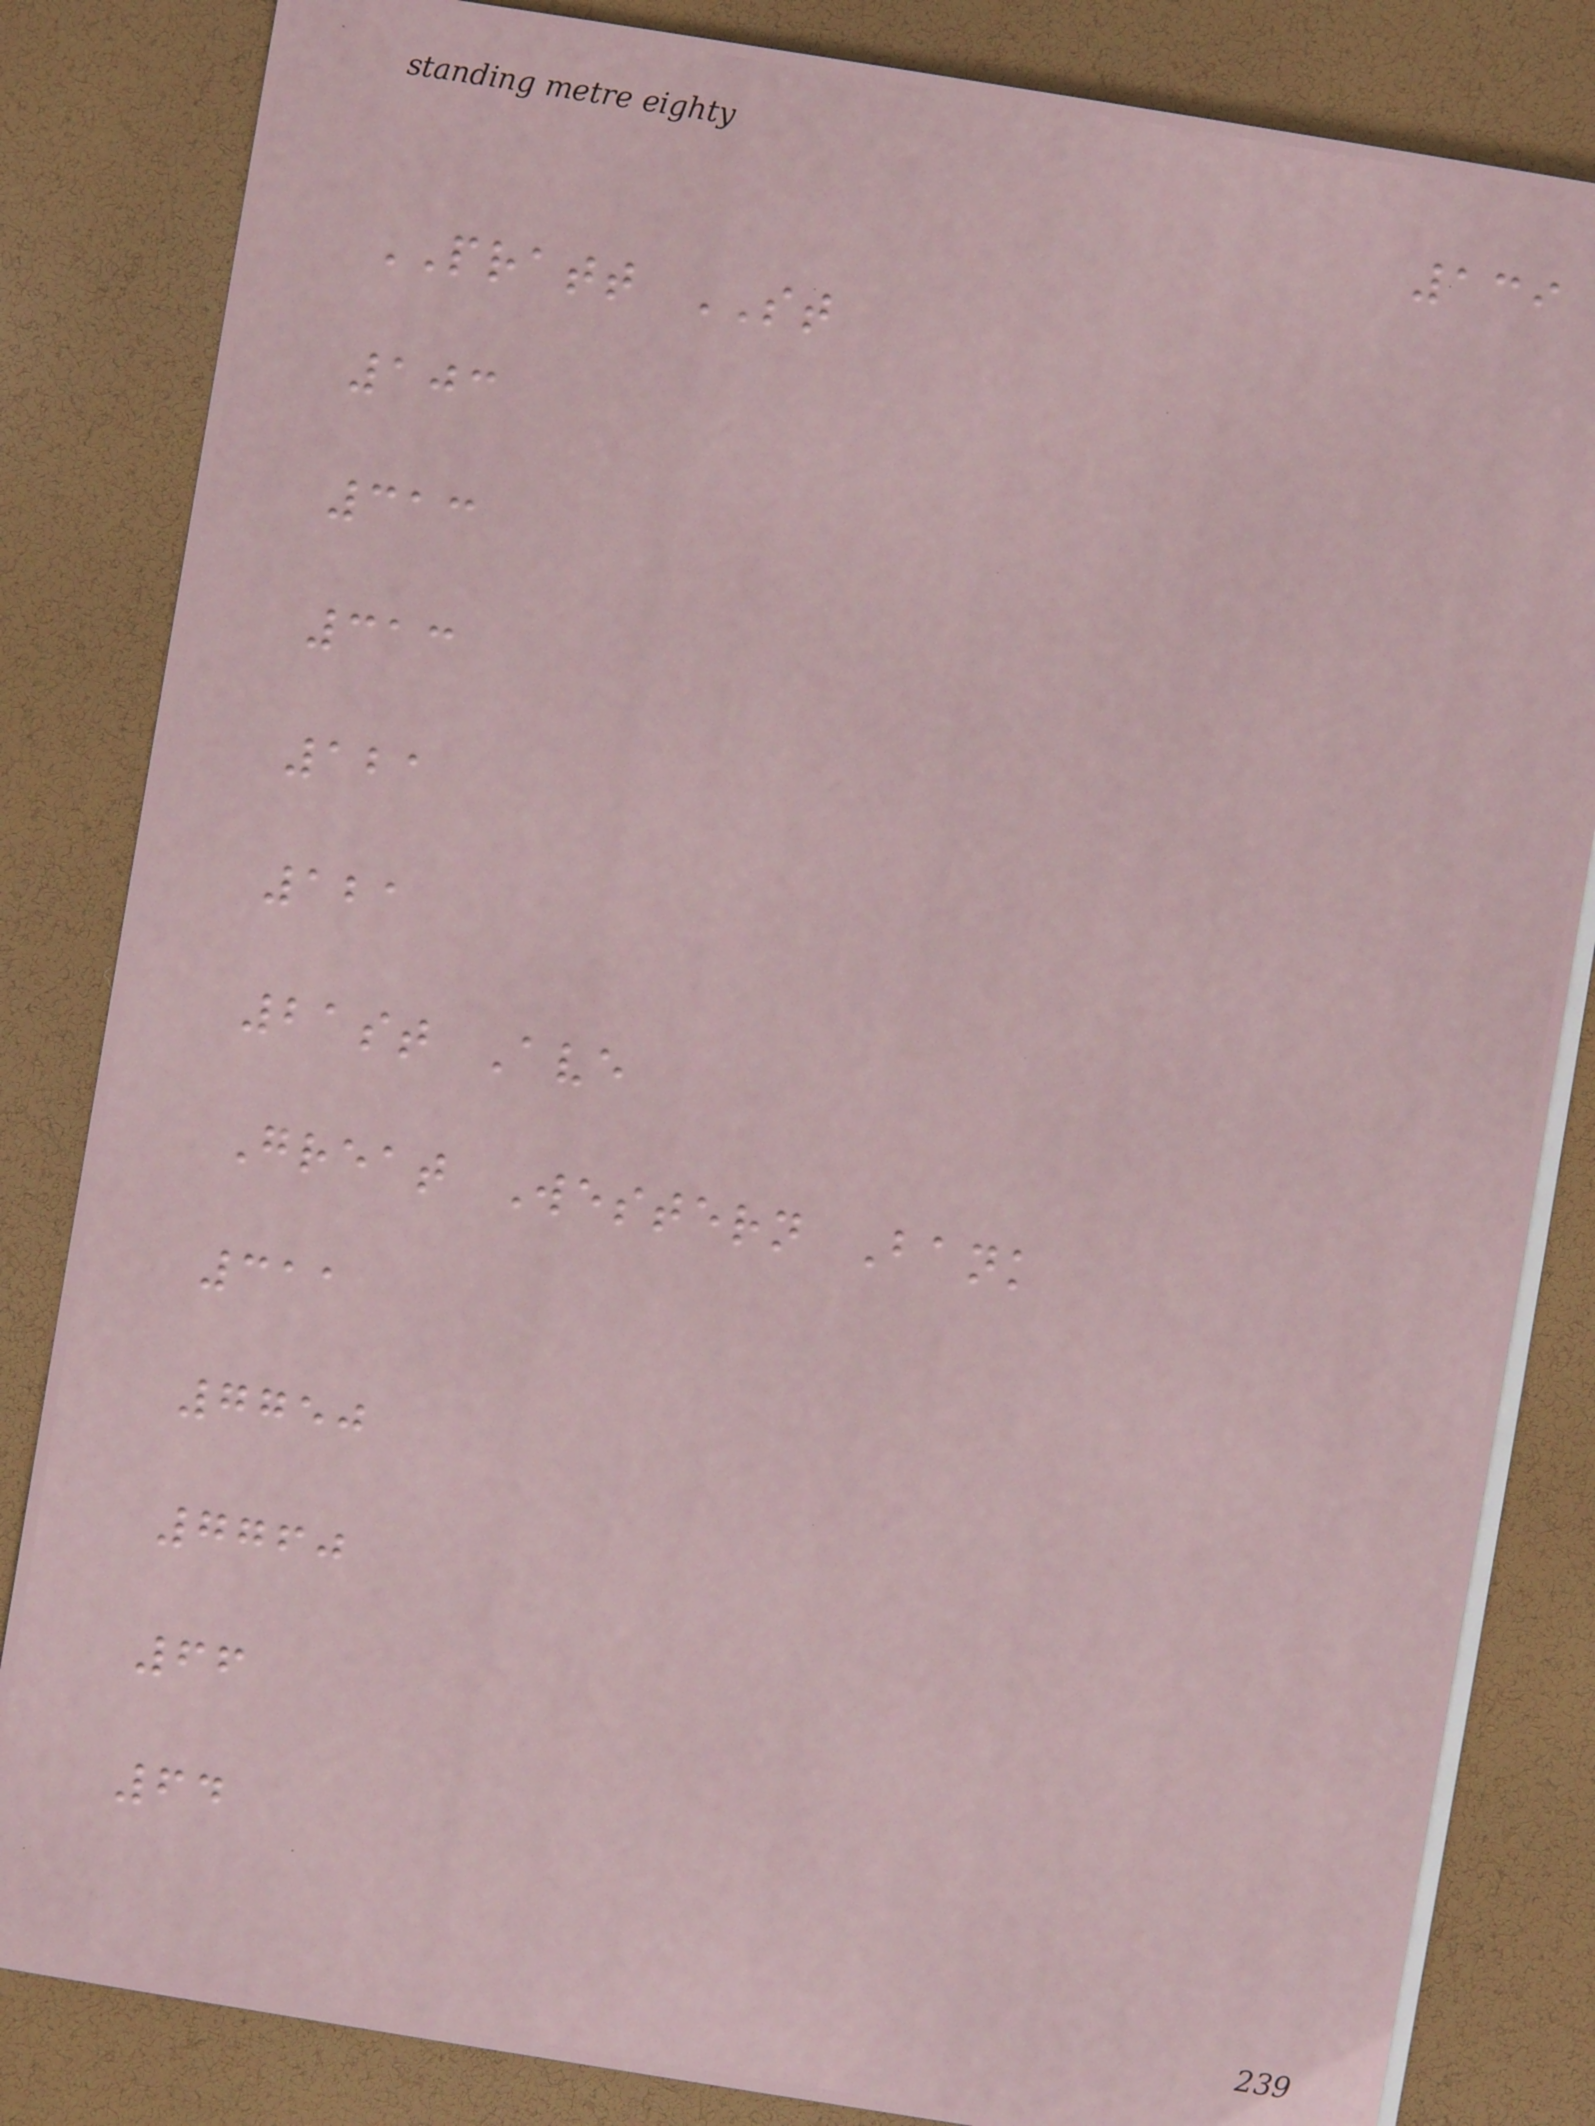139
PRATT ST
103
313
313
121
121
21st Ave
Great Western Bank
311
7750
7760
66
64
